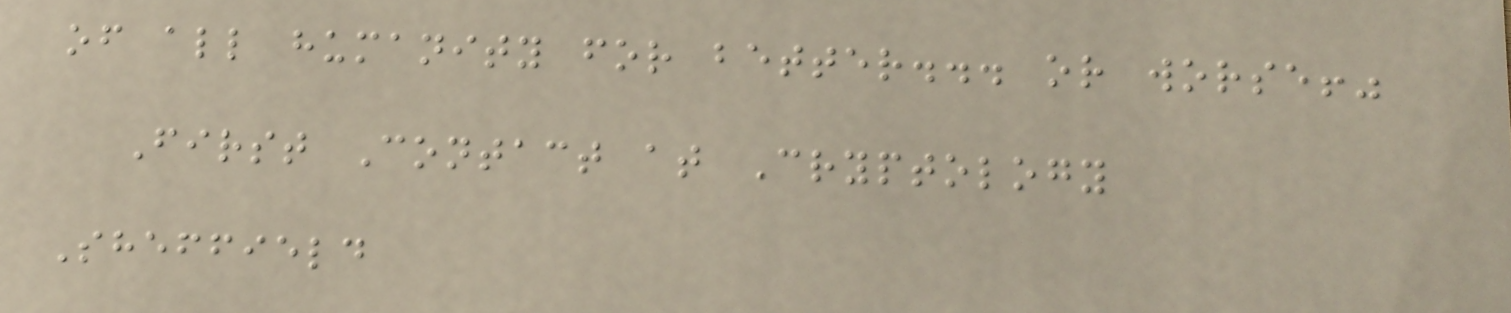of all humanity for better... or worse!"
First Contact at Cryptology
Sheffield
